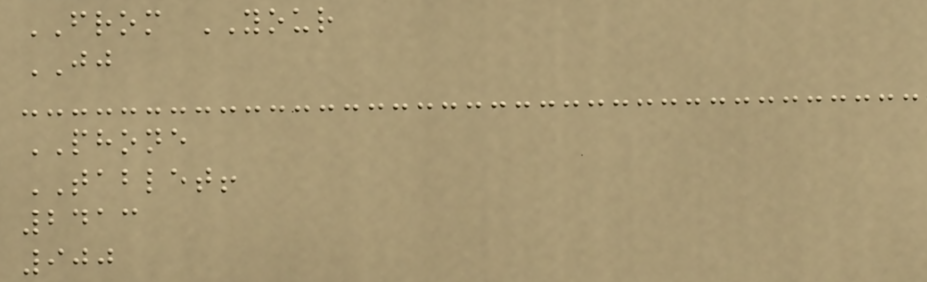FROM YOUR
JJ
PHONE
TABLET!
2413
900
